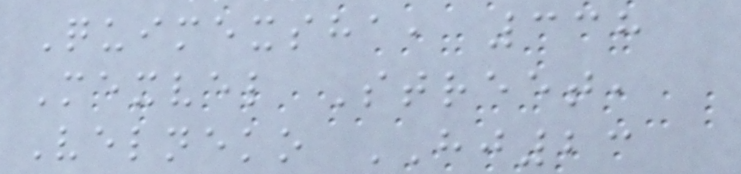Quimexsha, 338
Mexvel Street,
Velneko HJ23
